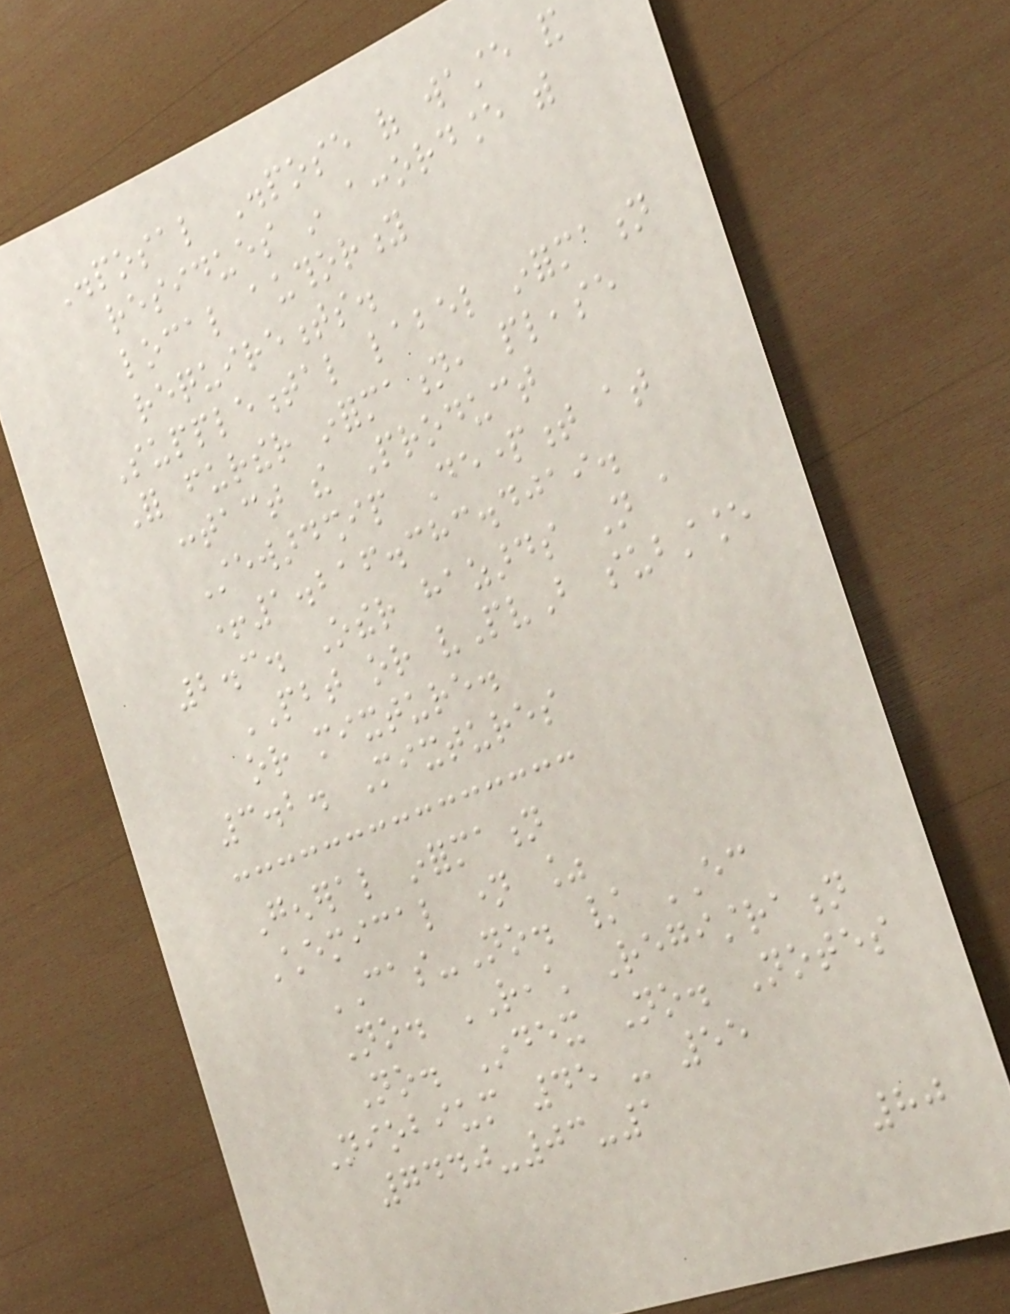Disposal Dispose of waste and
residues in accordance with
local authority
requirements.
Supplemental label information
For further information, please
contact the Product
Stewardship Department at
+1.216.383.4019.
2.3. Other hazards Not a
PBT or vPvB substance
or mixture.
3.2. Mixtures
General information
Chemical name %
CAS-No. / EC
No. REACH Registration
No. Index No. Notes
Niobium 45 - 55
7440-03-1
80
